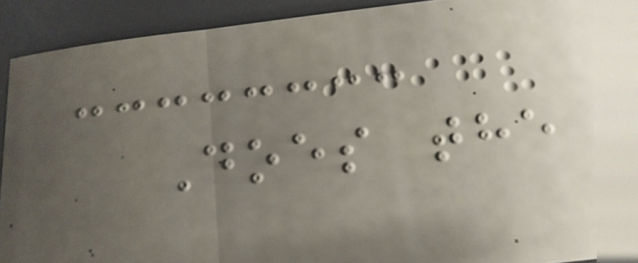Does the
